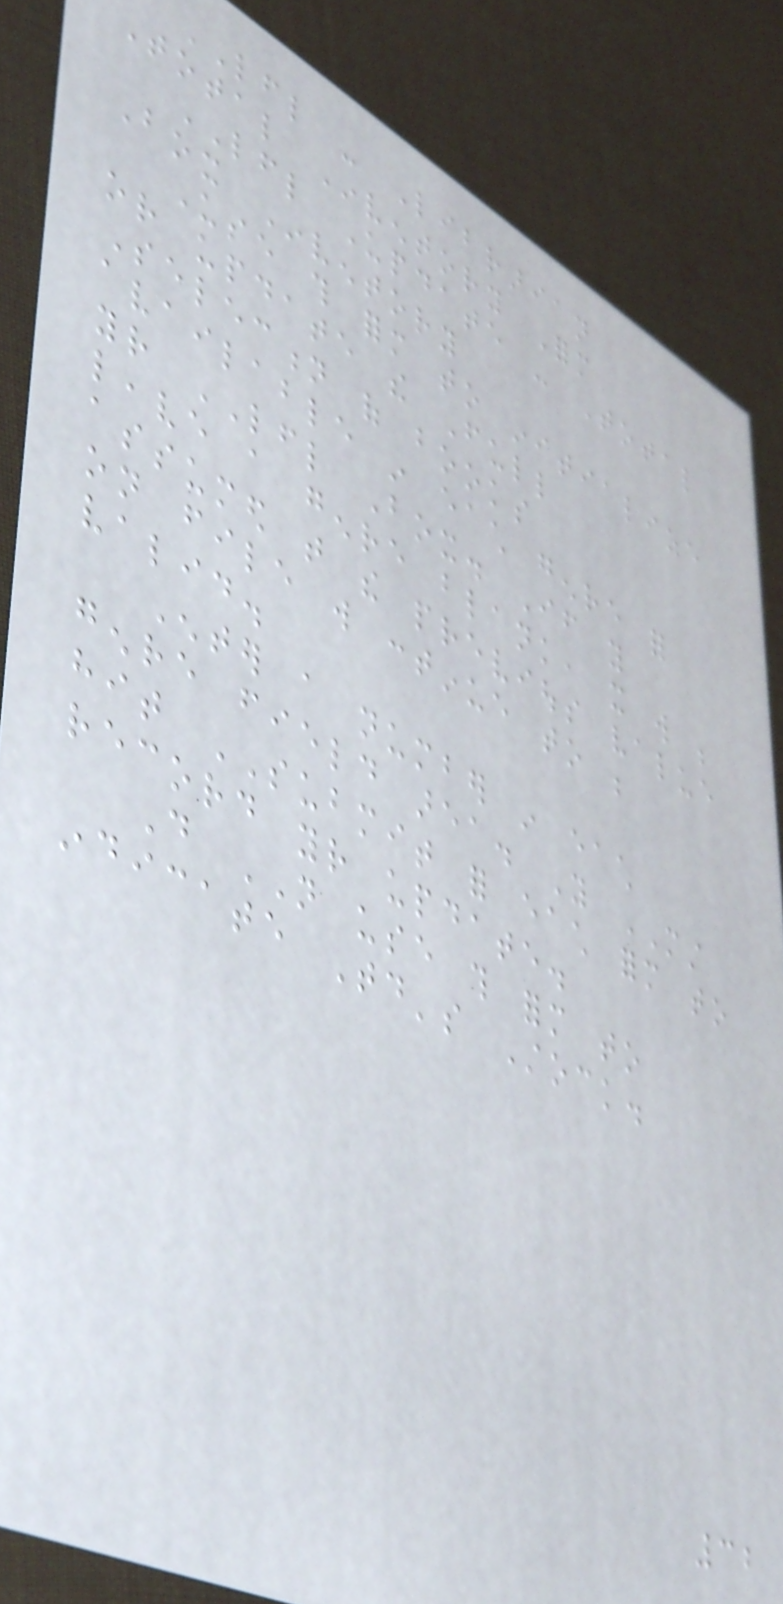LFL - Librarian
Total Inventory Form
LFL Update - Total
Box Inventory
Use this form to initialize
or update the Full
Selection of books
available in each genre for
your LFL Box. If you
leave a genre blank, it will be
assumed that the previous value
on file will continue to be
valid.
Enter a number in each
genre field area. You MUST
hit SUBMIT for each form to
record your update.
Do NOT use this form to
indicate Today's Stock.
32
